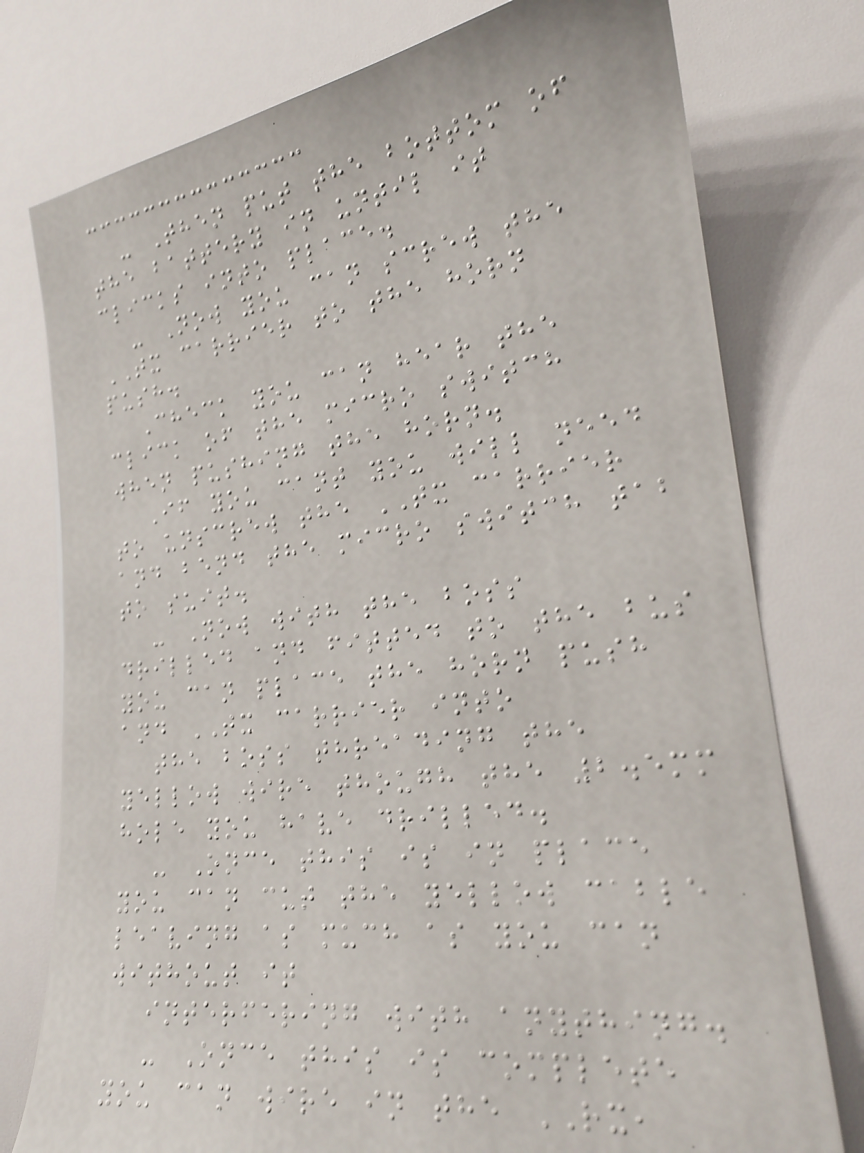- Then put the bottom of
the battery in until it
clicks into place.
- Now you can screw the
TX carrier to the horn
push.
Check you can hear the
click of the micro switch
when pushing the horn.
If you cant you will need
to unscrew the TX carrier
and bend the micro switch tab
to suit.
- Now with the boss
drilled and fitted to the bus
you can place the horn push
and TX carrier into
the boss threading the
yellow wire though the 2.5mm
hole you have drilled.
- Once this is in place
you can cut the yellow cable
leaving as much as you can
without it
interfering with anything.
- Once this is complete
you can wire in the RX,
